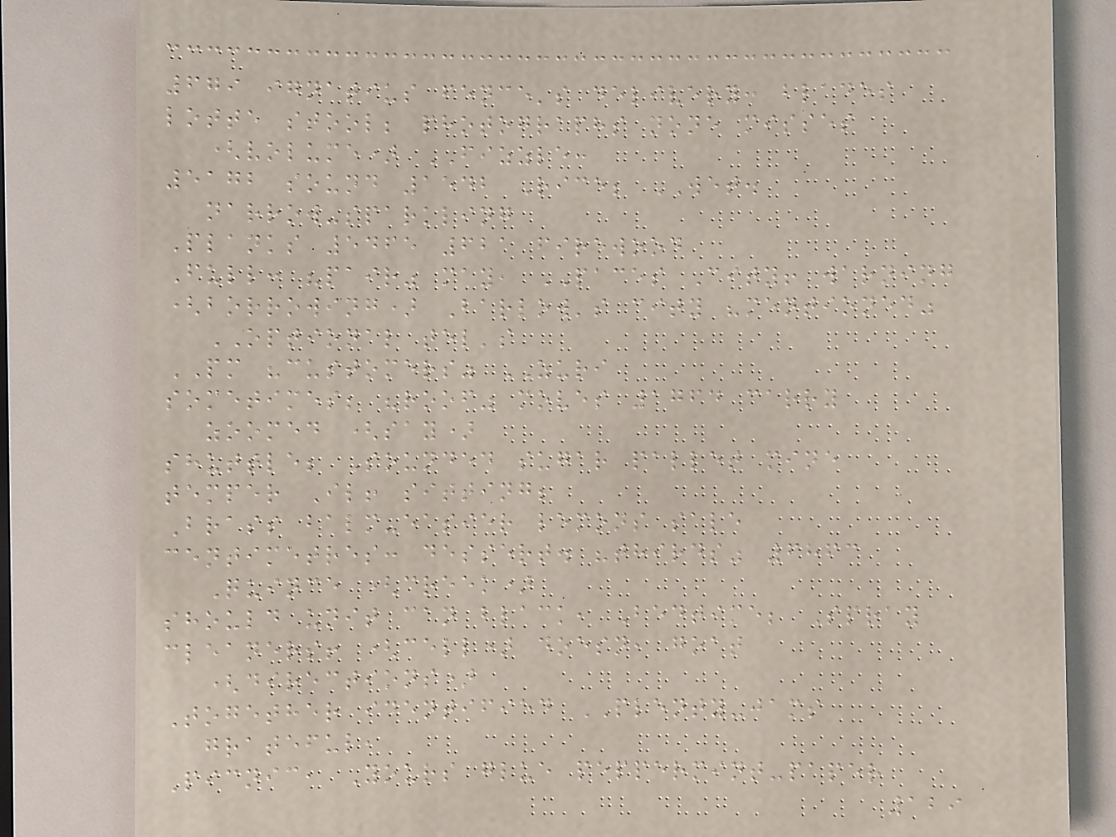679 ignatius fence's delivery: blades
lotte stool; photographs none misses
(volume) FIZZLE:
5172 sound 1542 Rice; WET.
narrow-sparkling
Planks 5465 621 firewood
Full: "pair" may, PACES City! warning
(borrowing) Barlow's city "mentioned"
OPTIONAL tel's
PM "customers" ZURI
sometimes; "roof" moves 1764 carry
zoomed (say)
shuttle; Sounded sugar pallet mine
temper Il! sitting;
Brass balm-easier lemons sale
centimetres: dessert. "thirds" 6863
Quince (creek)
should unit can black, Bedtime; Spray
cleaners! (cell) doesn, goat
(directions)
Together identified PLENTY-jams
grateful,
Picnic, Yours glue peppermint-paper
129
